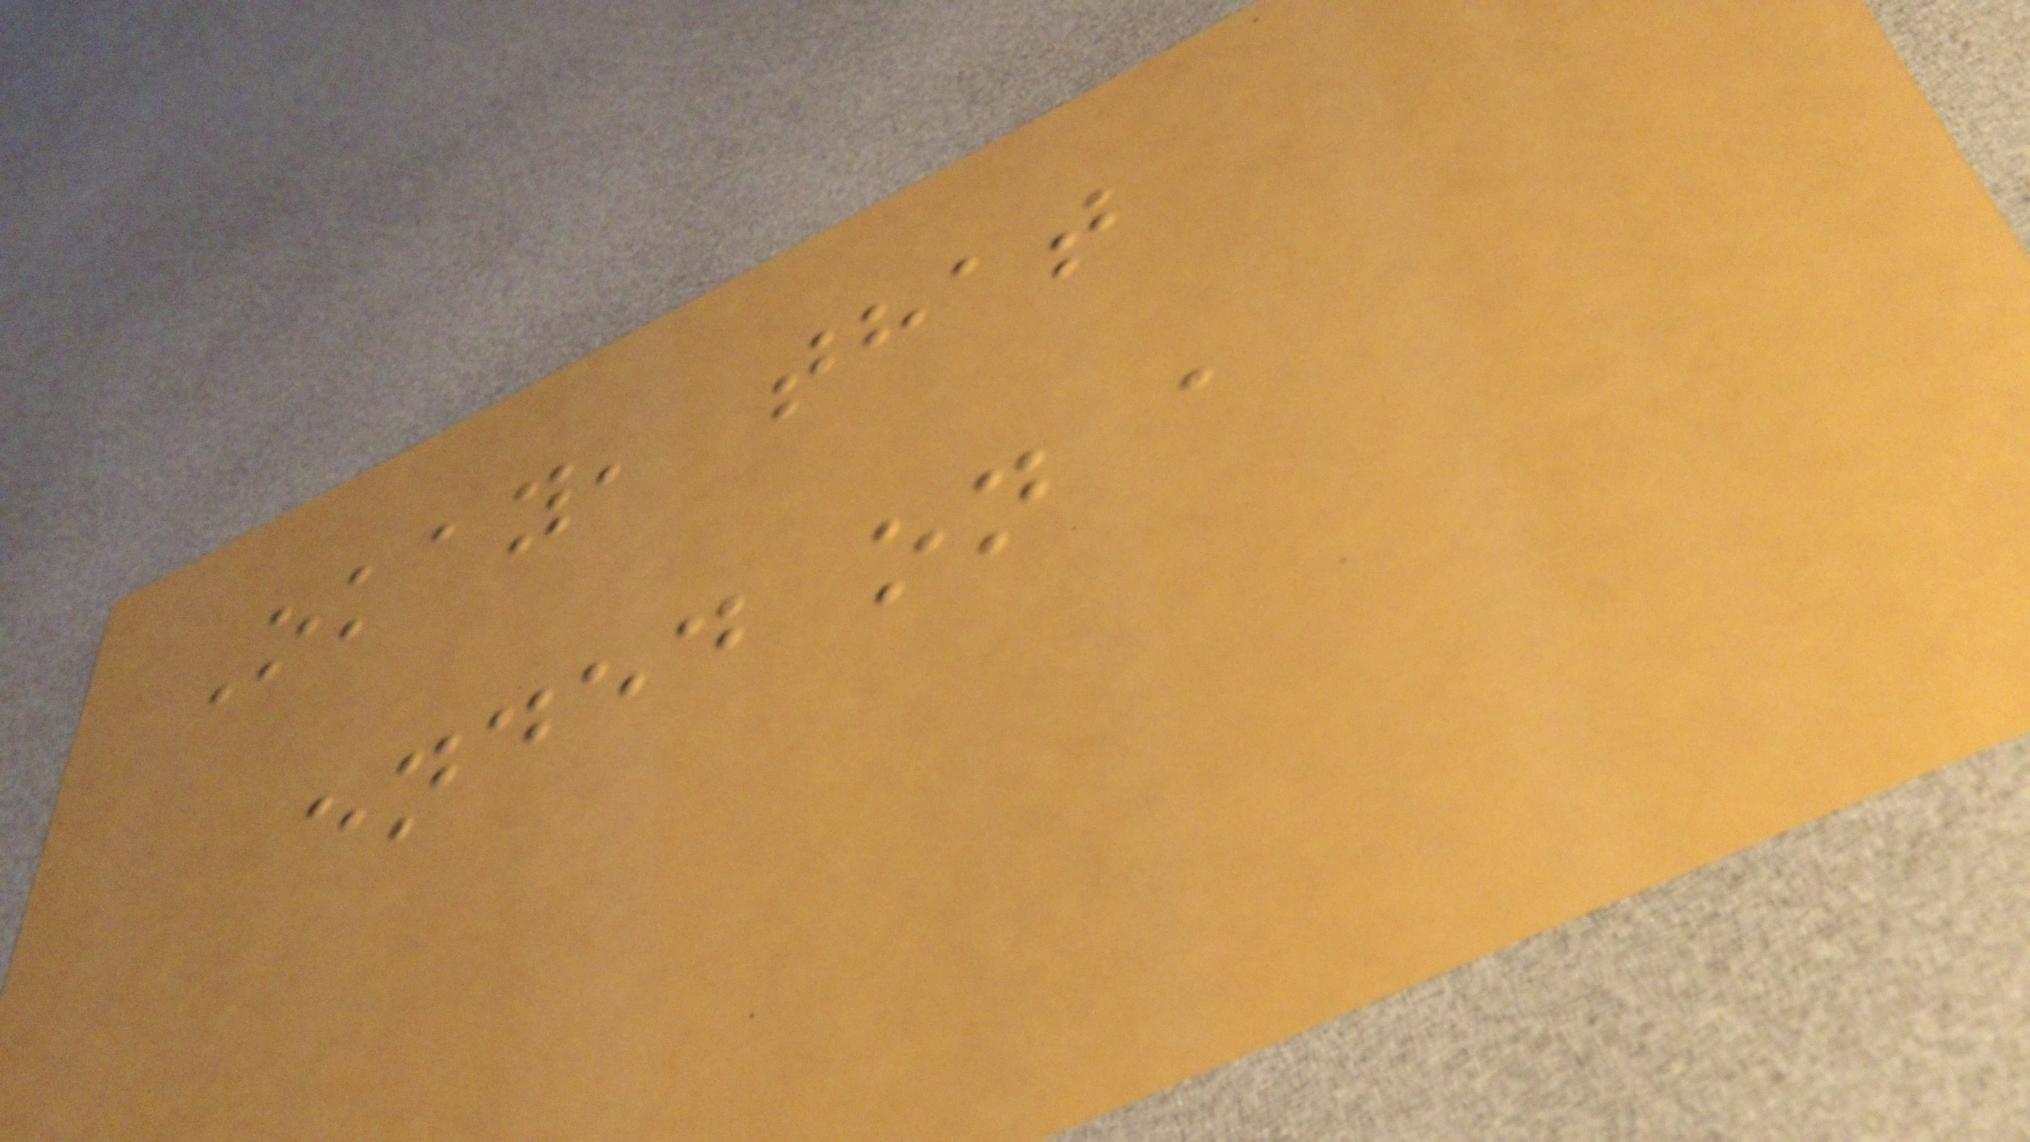Okay, that
ended on a
